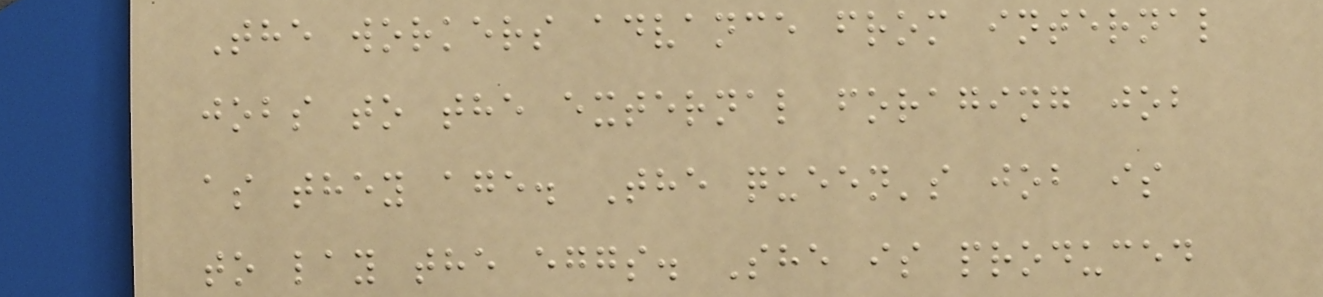The workers advance from internal
jobs to the external foraging job
as they age. The queen's job is
to lay the eggs. She is produced
